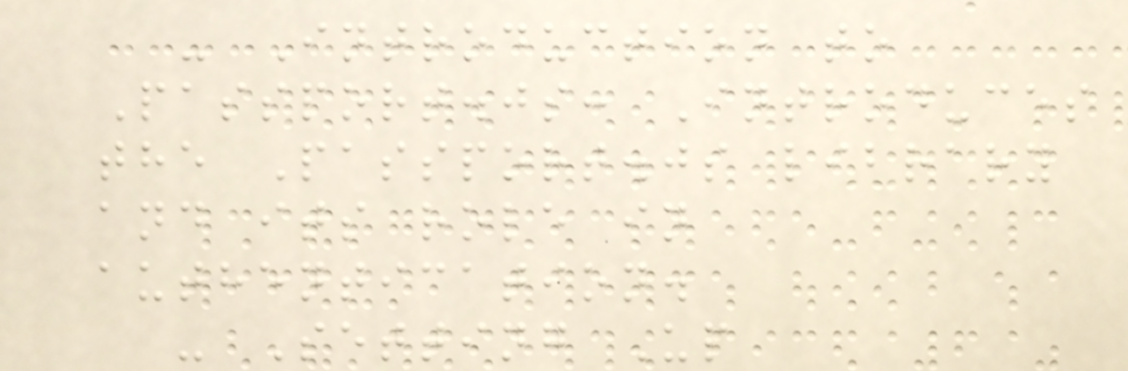- Introduction to
Passport.js: Introduces
the Passport.js library
and its role in
authentication.
- Setting Up
